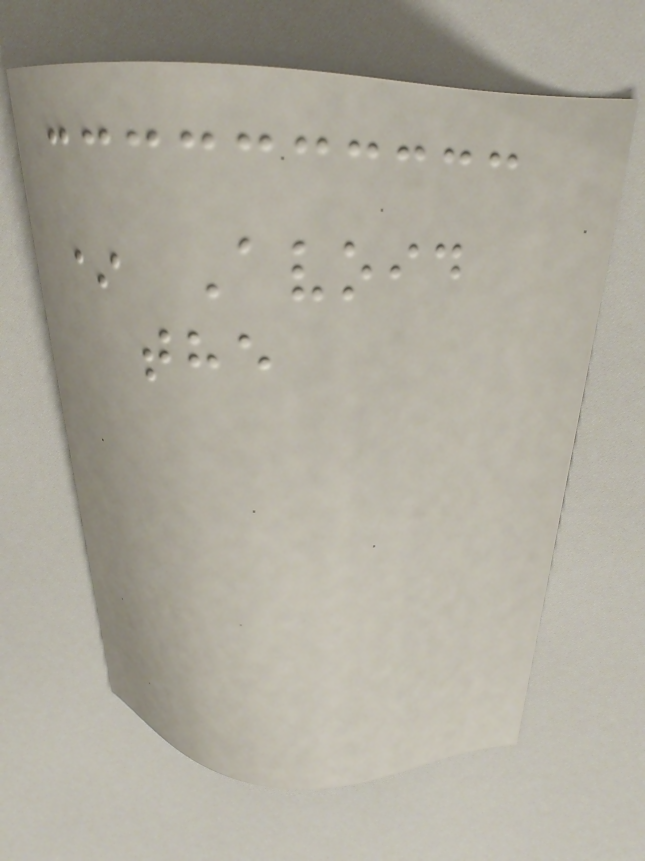* Avoid
the
